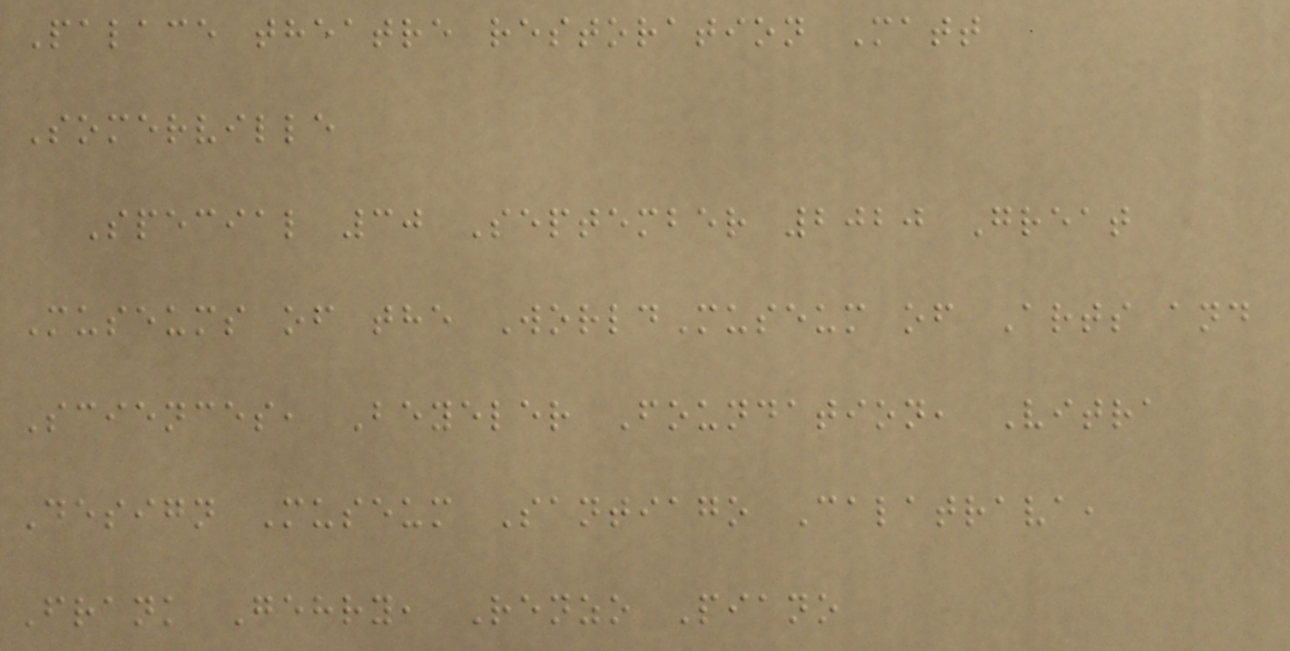Palace theatre restoration Matt
Somerville
Special 30 September 2020 Great
Museums of the WorldMuseum of Arts and
Sciences, Beyeler Foundation, Vitra
Design Museum Santiago Calatrava,
Frank Gehry, Renzo Piano
